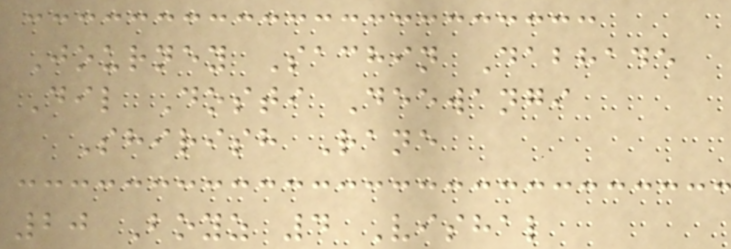Journey Sachin Dabhade
Dil Dosti Deewangi
Shirish Rane
20 Boyz 4 Vishal
